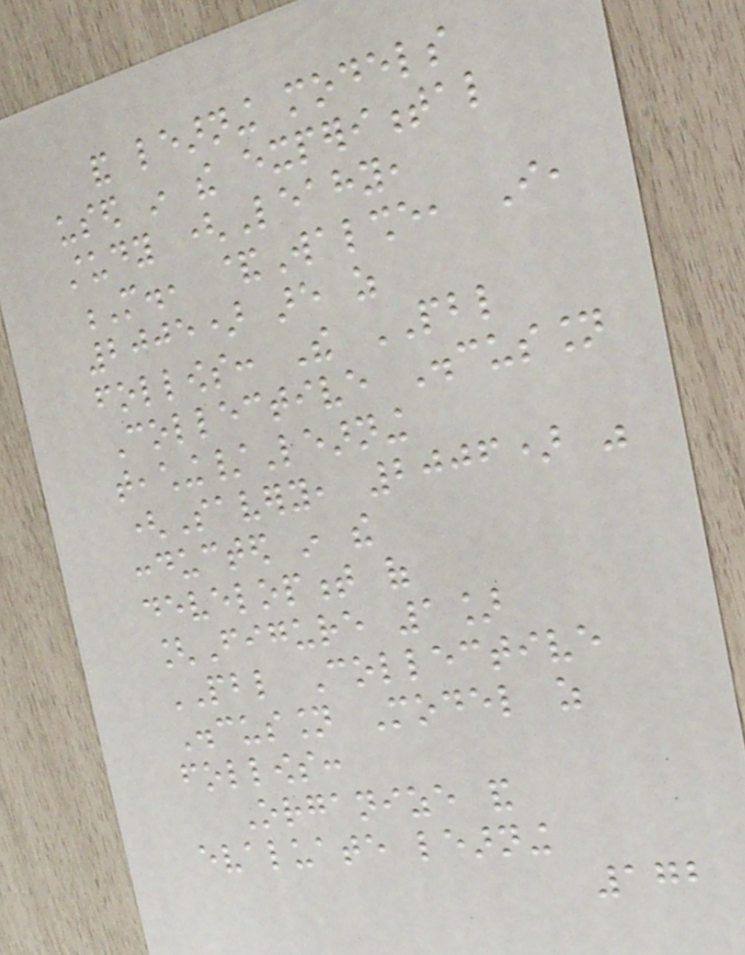and learning models
used in the experimental
study (Leahy,
M., &Walshe, I,
2005) are as
follows: The PBL
Collective Discussion
teaching/Learning
(Savery, 2006) was
conducted in the
development of
[Figure 1]
PBL Collective
Discussion Model as
follows:
Organize and
evaluate learning
172
